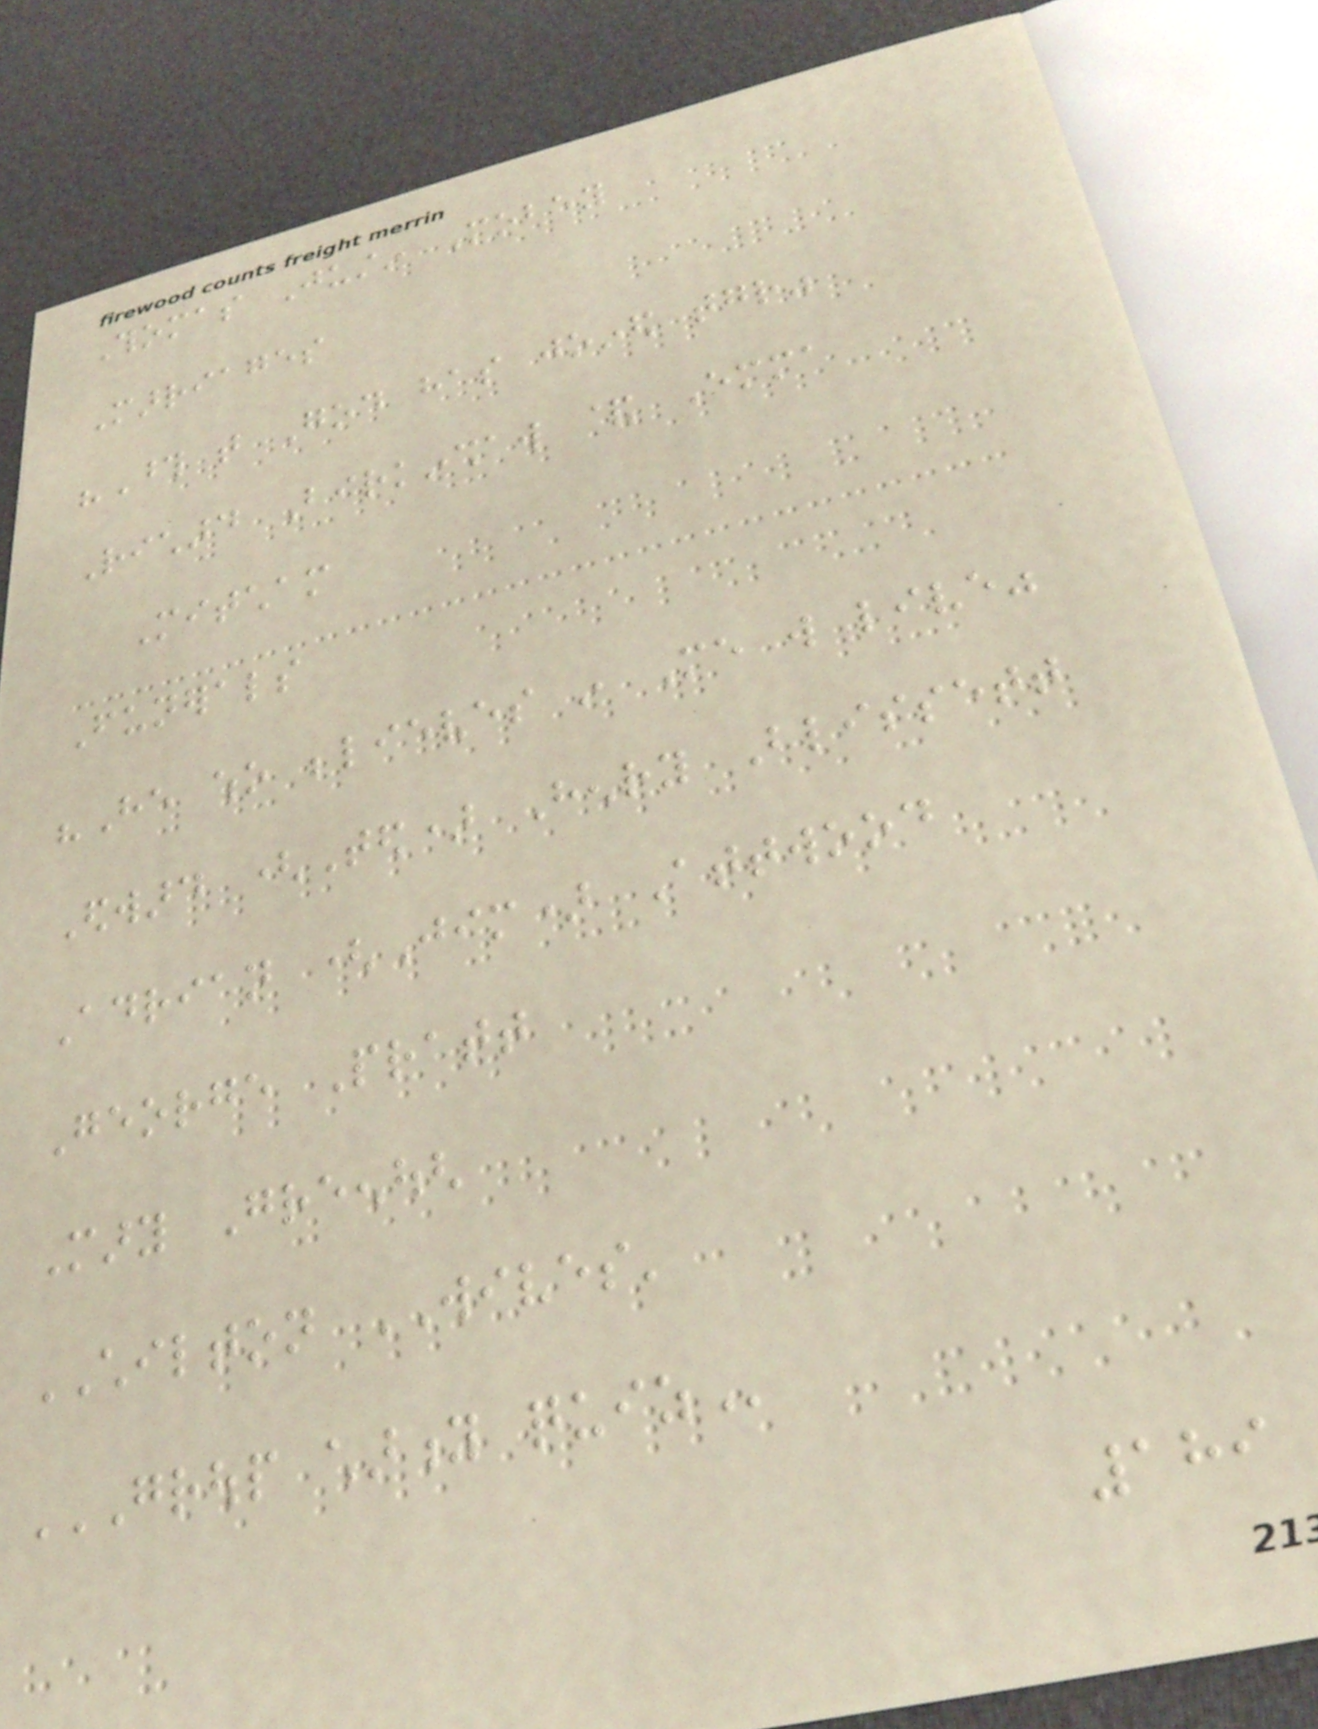Thomas Justin Mobey
Marriages
"Those that God has joined together"
Richard Birkinshaw & Emma
Mitcham
Funerals
"He who believes in Me will live"
Edward (Ted) Henry Blissett
Adrian (Jim) Attwood
George Pratt
Mary Greenough
CHILTON WIVES'
GROUP CHARITY QUIZ
189
